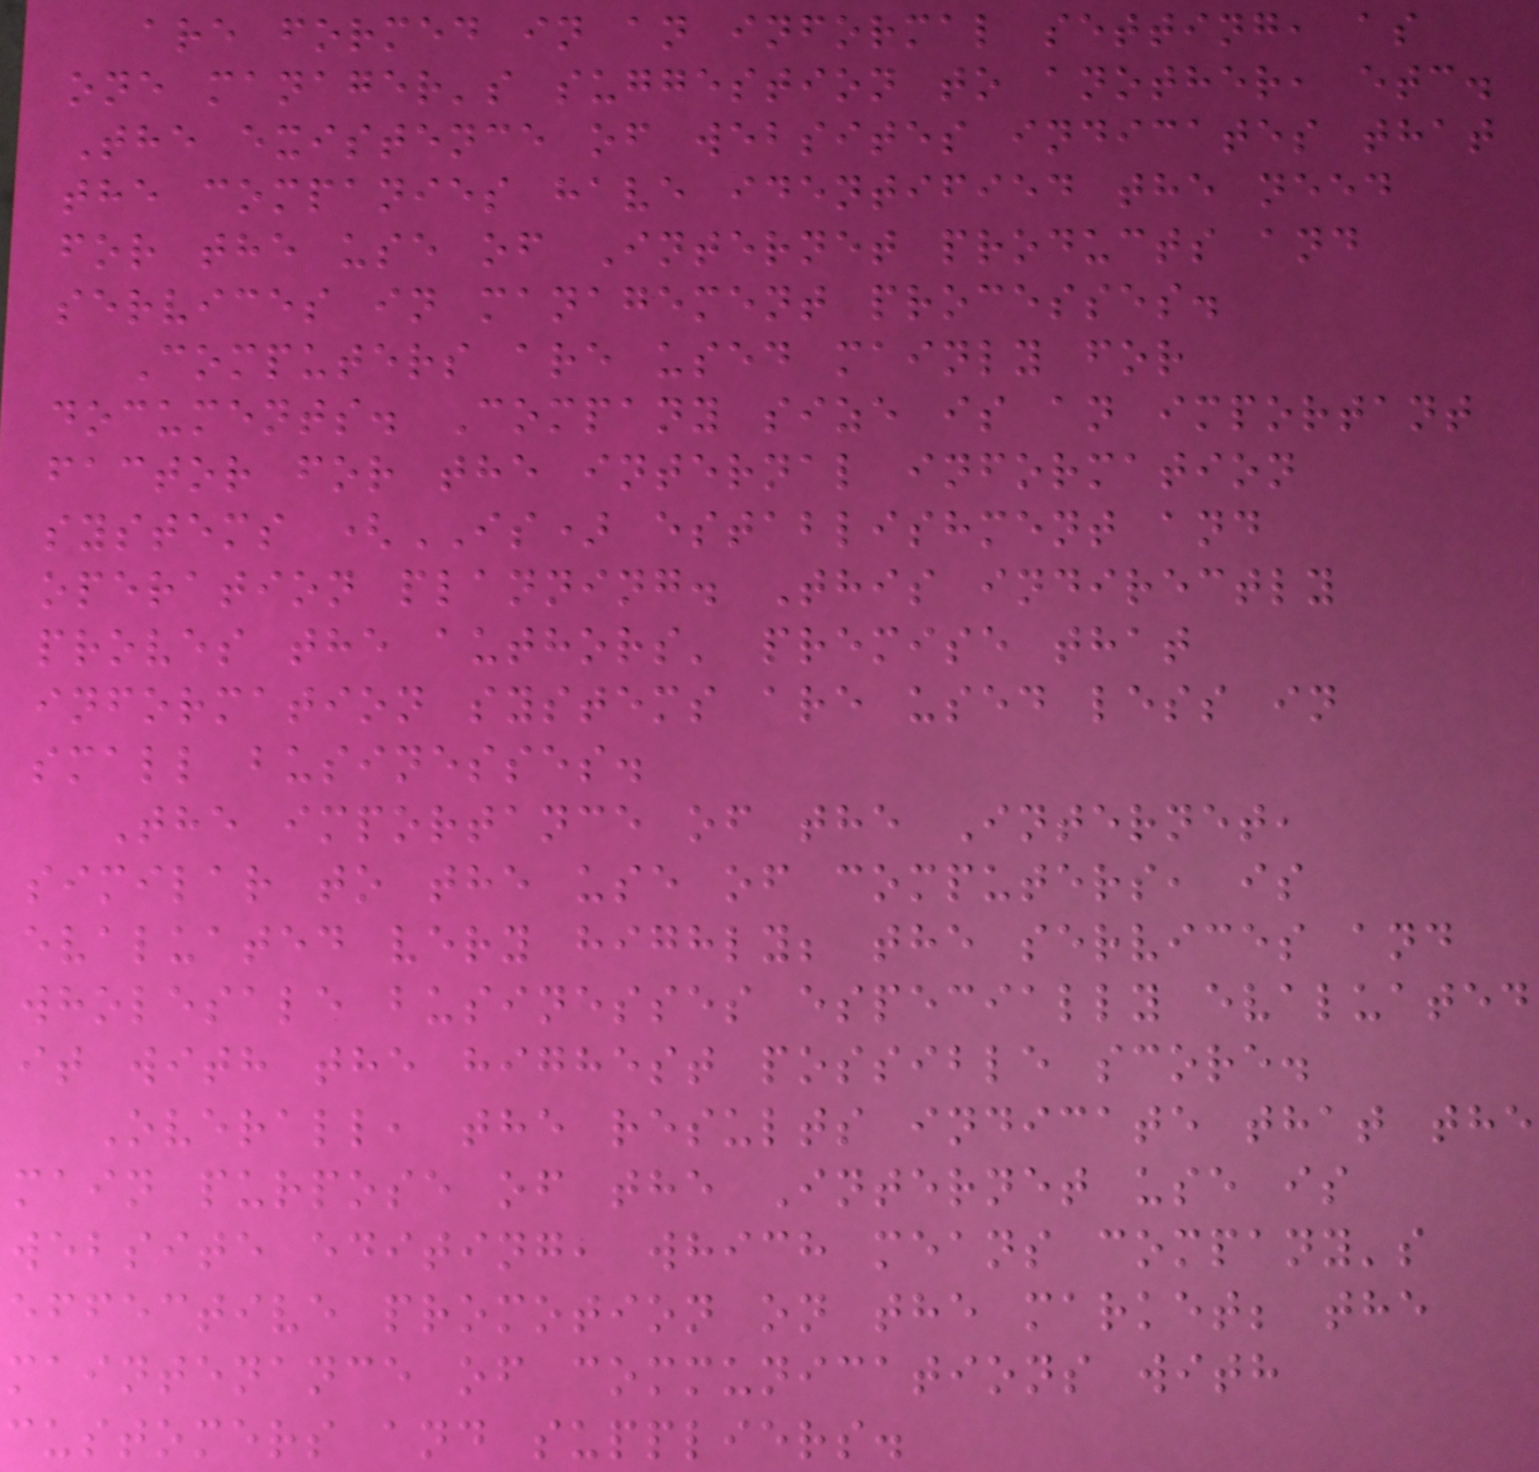are formed in an informal setting, as
one manager's suggestion to another, etc.
The existence of websites indicates that
the companies have identified the need
for the use of Internet products and
services in management processes.
Computers are used mainly for
documents. Company size is an important
factor for the internal information
systems (IS) establishment and
operation planning. This indirectly
proves the authors' premise that
information systems are used less in
small businesses.
The importance of the Internet,
similar to the use of computers, is
evaluated very highly; the services and
wholesale businesses especially evaluated
it with the highest possible score.
Overall, the results indicate that the
main purpose of the Internet use is
website editing, which means company's
effective promotion on the market; the
maintenance of communications with
customers and suppliers.
